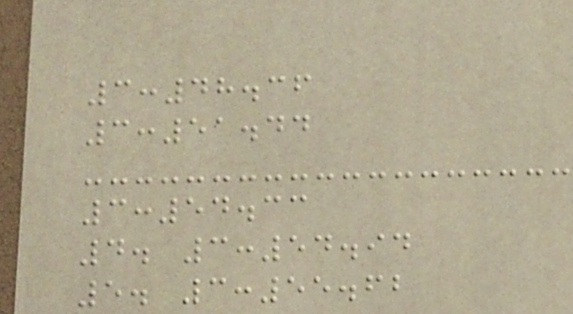3:48.36
3:51.44
3:54.33
4. 3:54.94
5. 3:55.62
